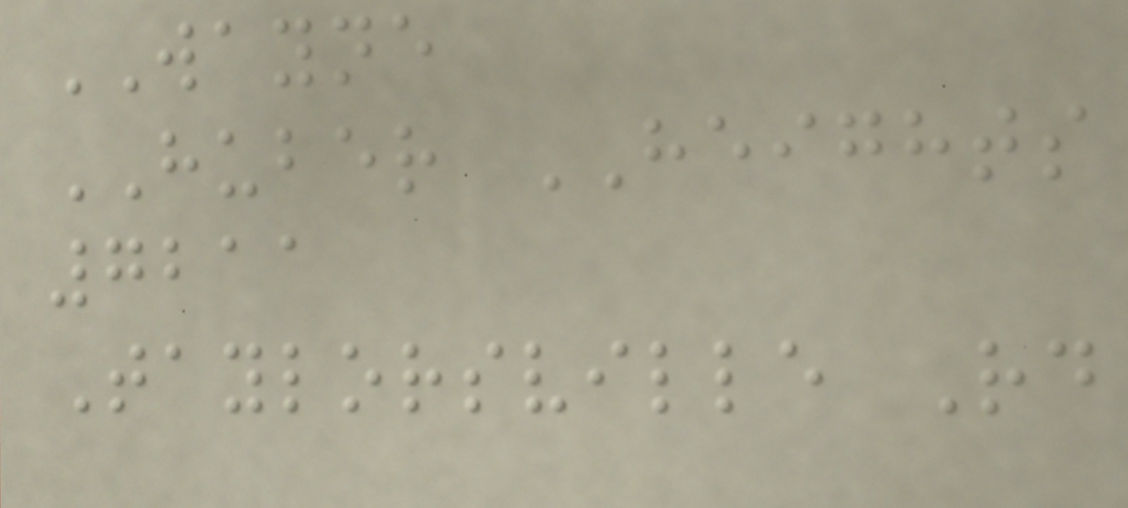WAYNE
HUBER HEIGHTS
7211
Taylorsville Rd
